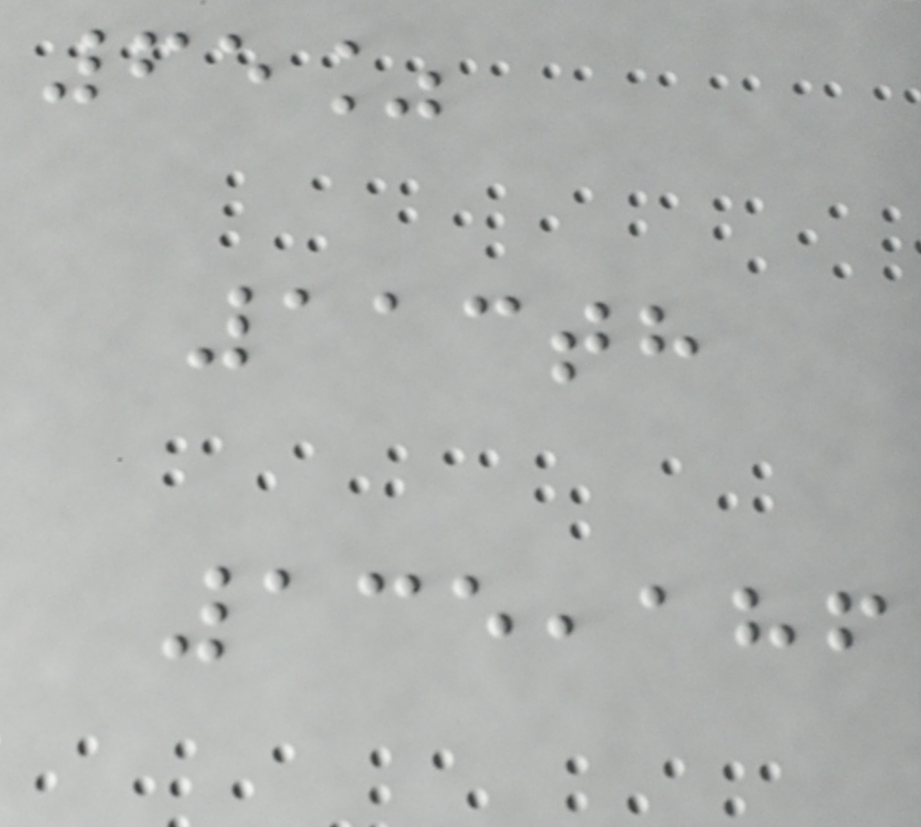65%
113th
135,186
